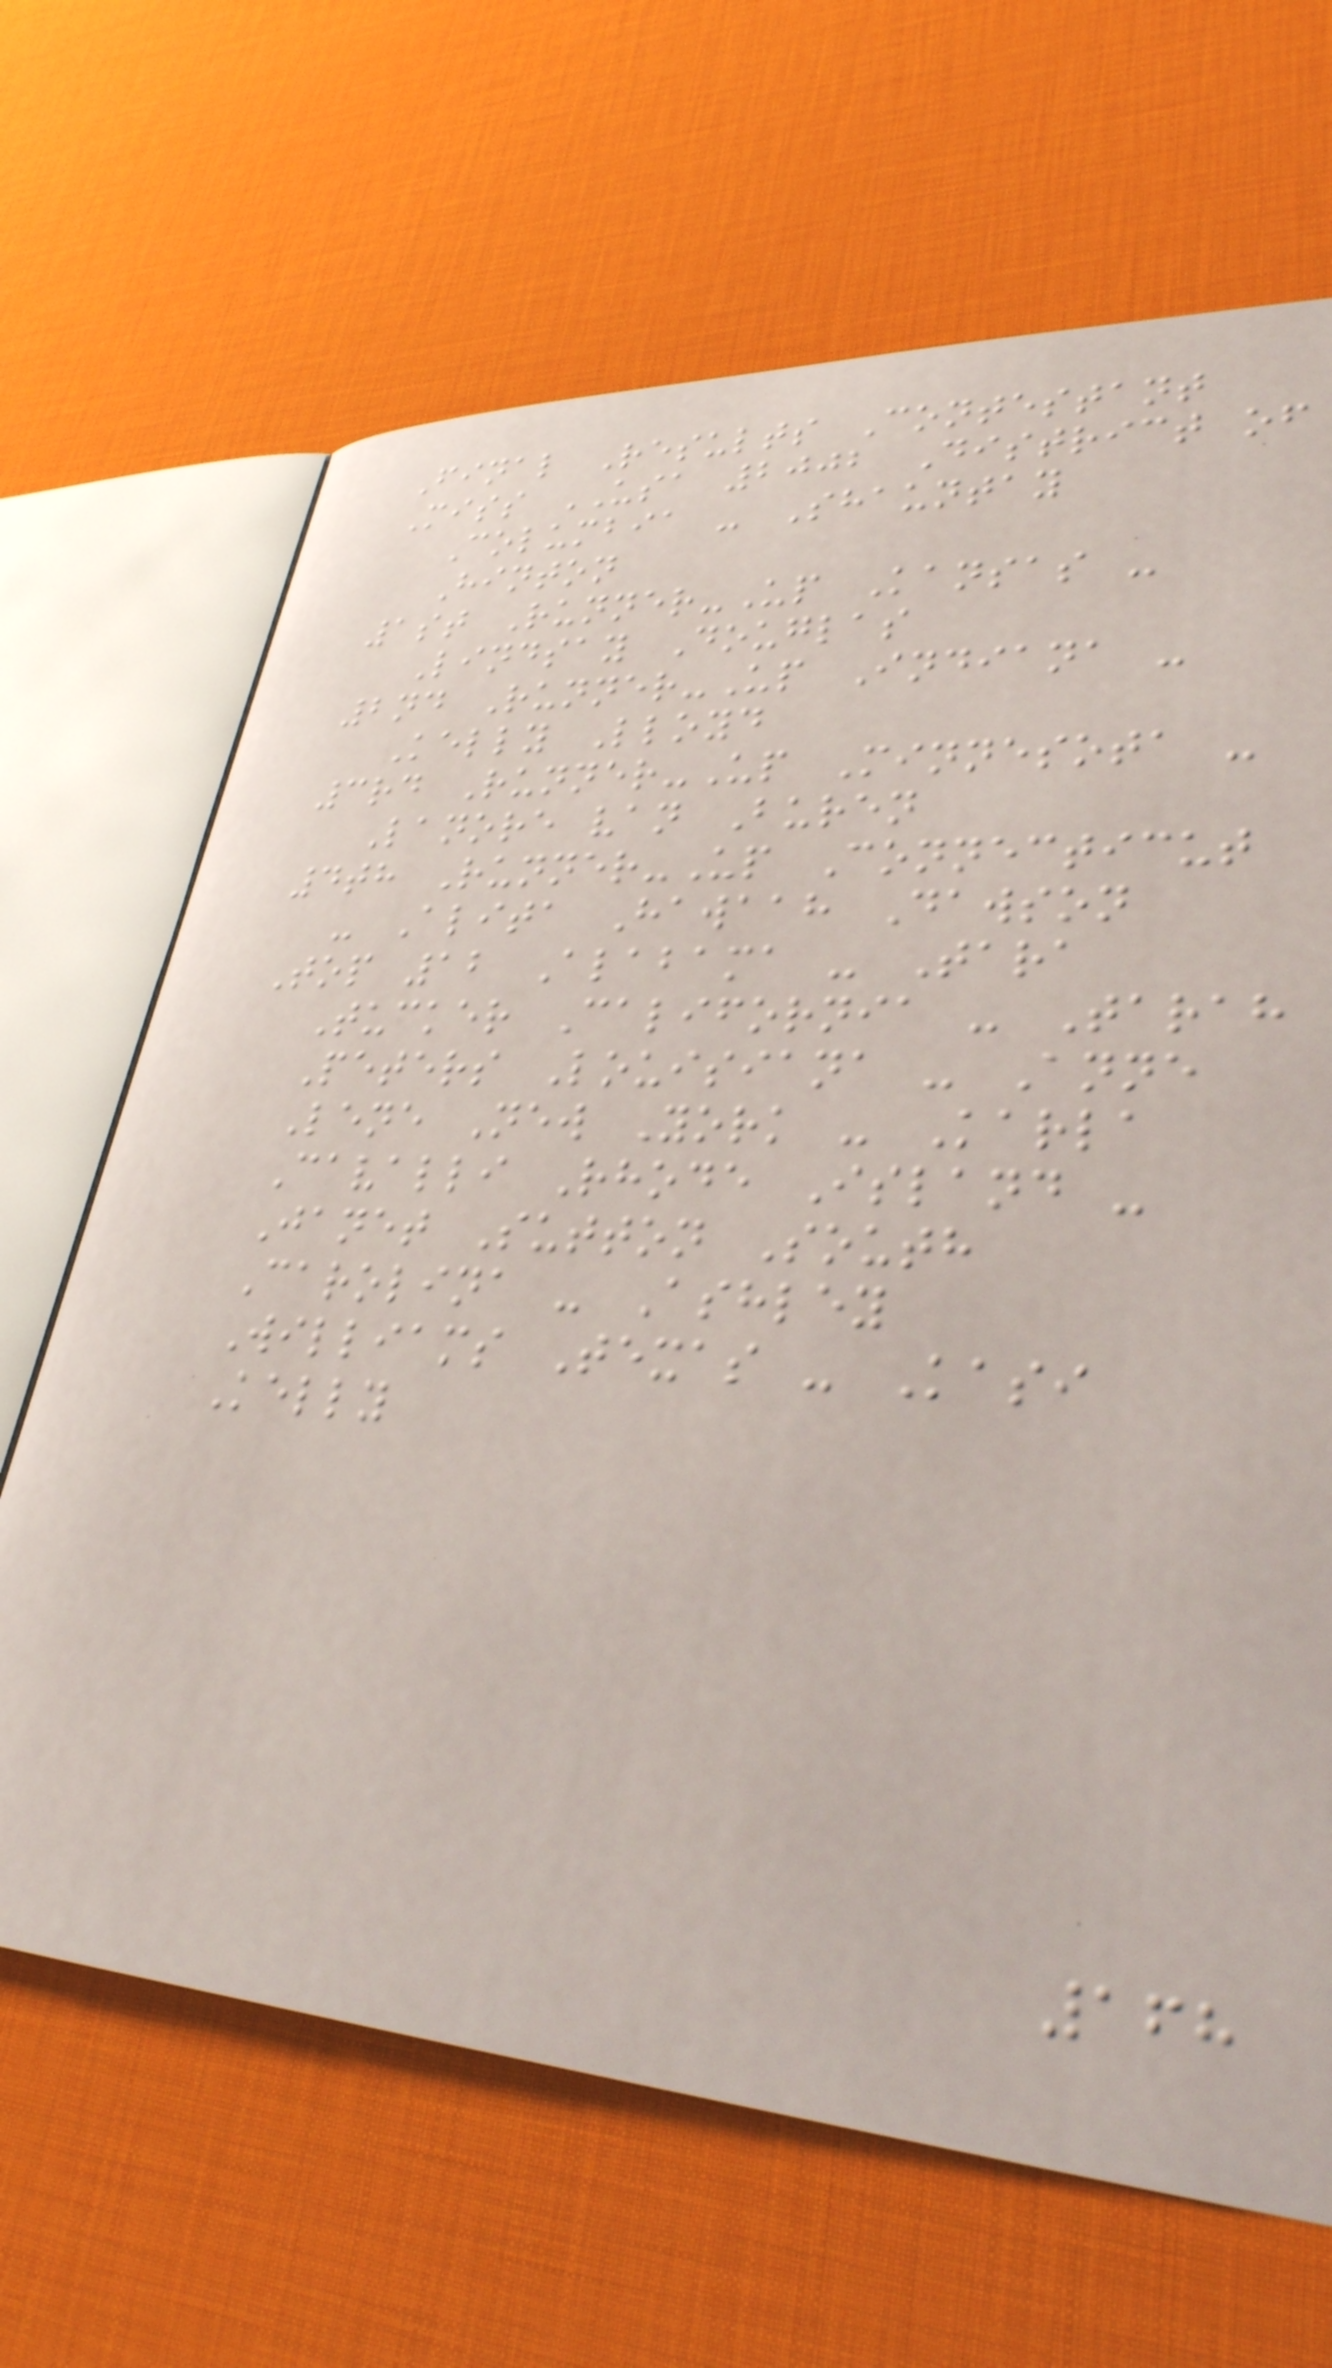Final Results Contestant
Miss USA 2002 District of
Columbia - Shauntay
Hinton
1st Runner-Up Kansas -
Lindsay Douglas
2nd Runner-Up Indiana -
Kelly Lloyd
3rd Runner-Up Minnesota -
Lanore van Buren
4th Runner-Up Connecticut
- Alita Hawaah Dawson
Top 12 Alabama - Tara
Tucker California - Tarah
Peters Louisiana - Anne
Lene New York - Karla
Cavalli Rhode Island -
Janet Sutton South
Carolina - Ashley
Williams Texas - Kasi
Kelly
168
